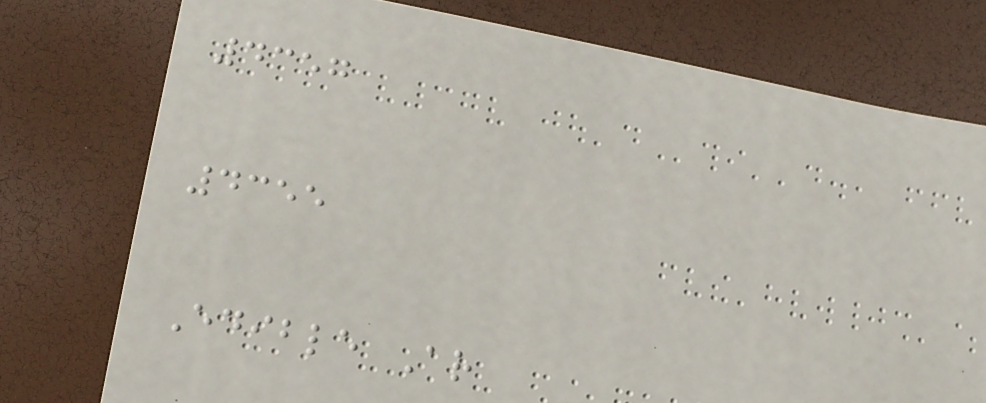4357
4355
Edible Ar
